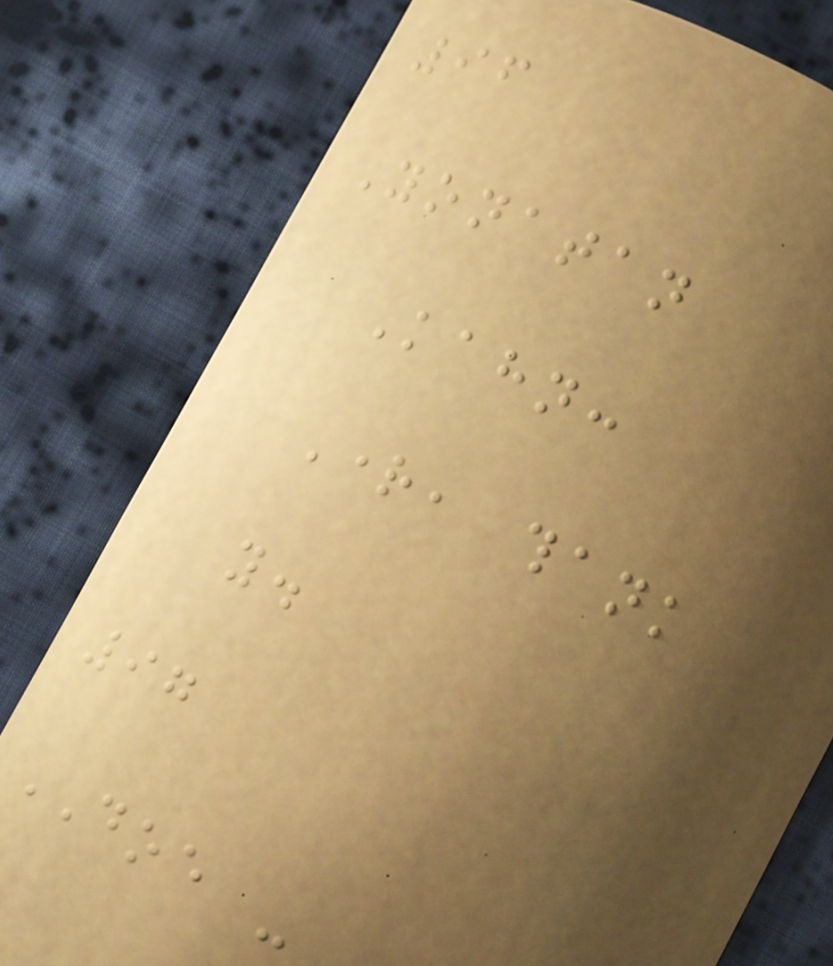96
Yonatan
Kahn:
Right, thank
you.
97
DOE -
